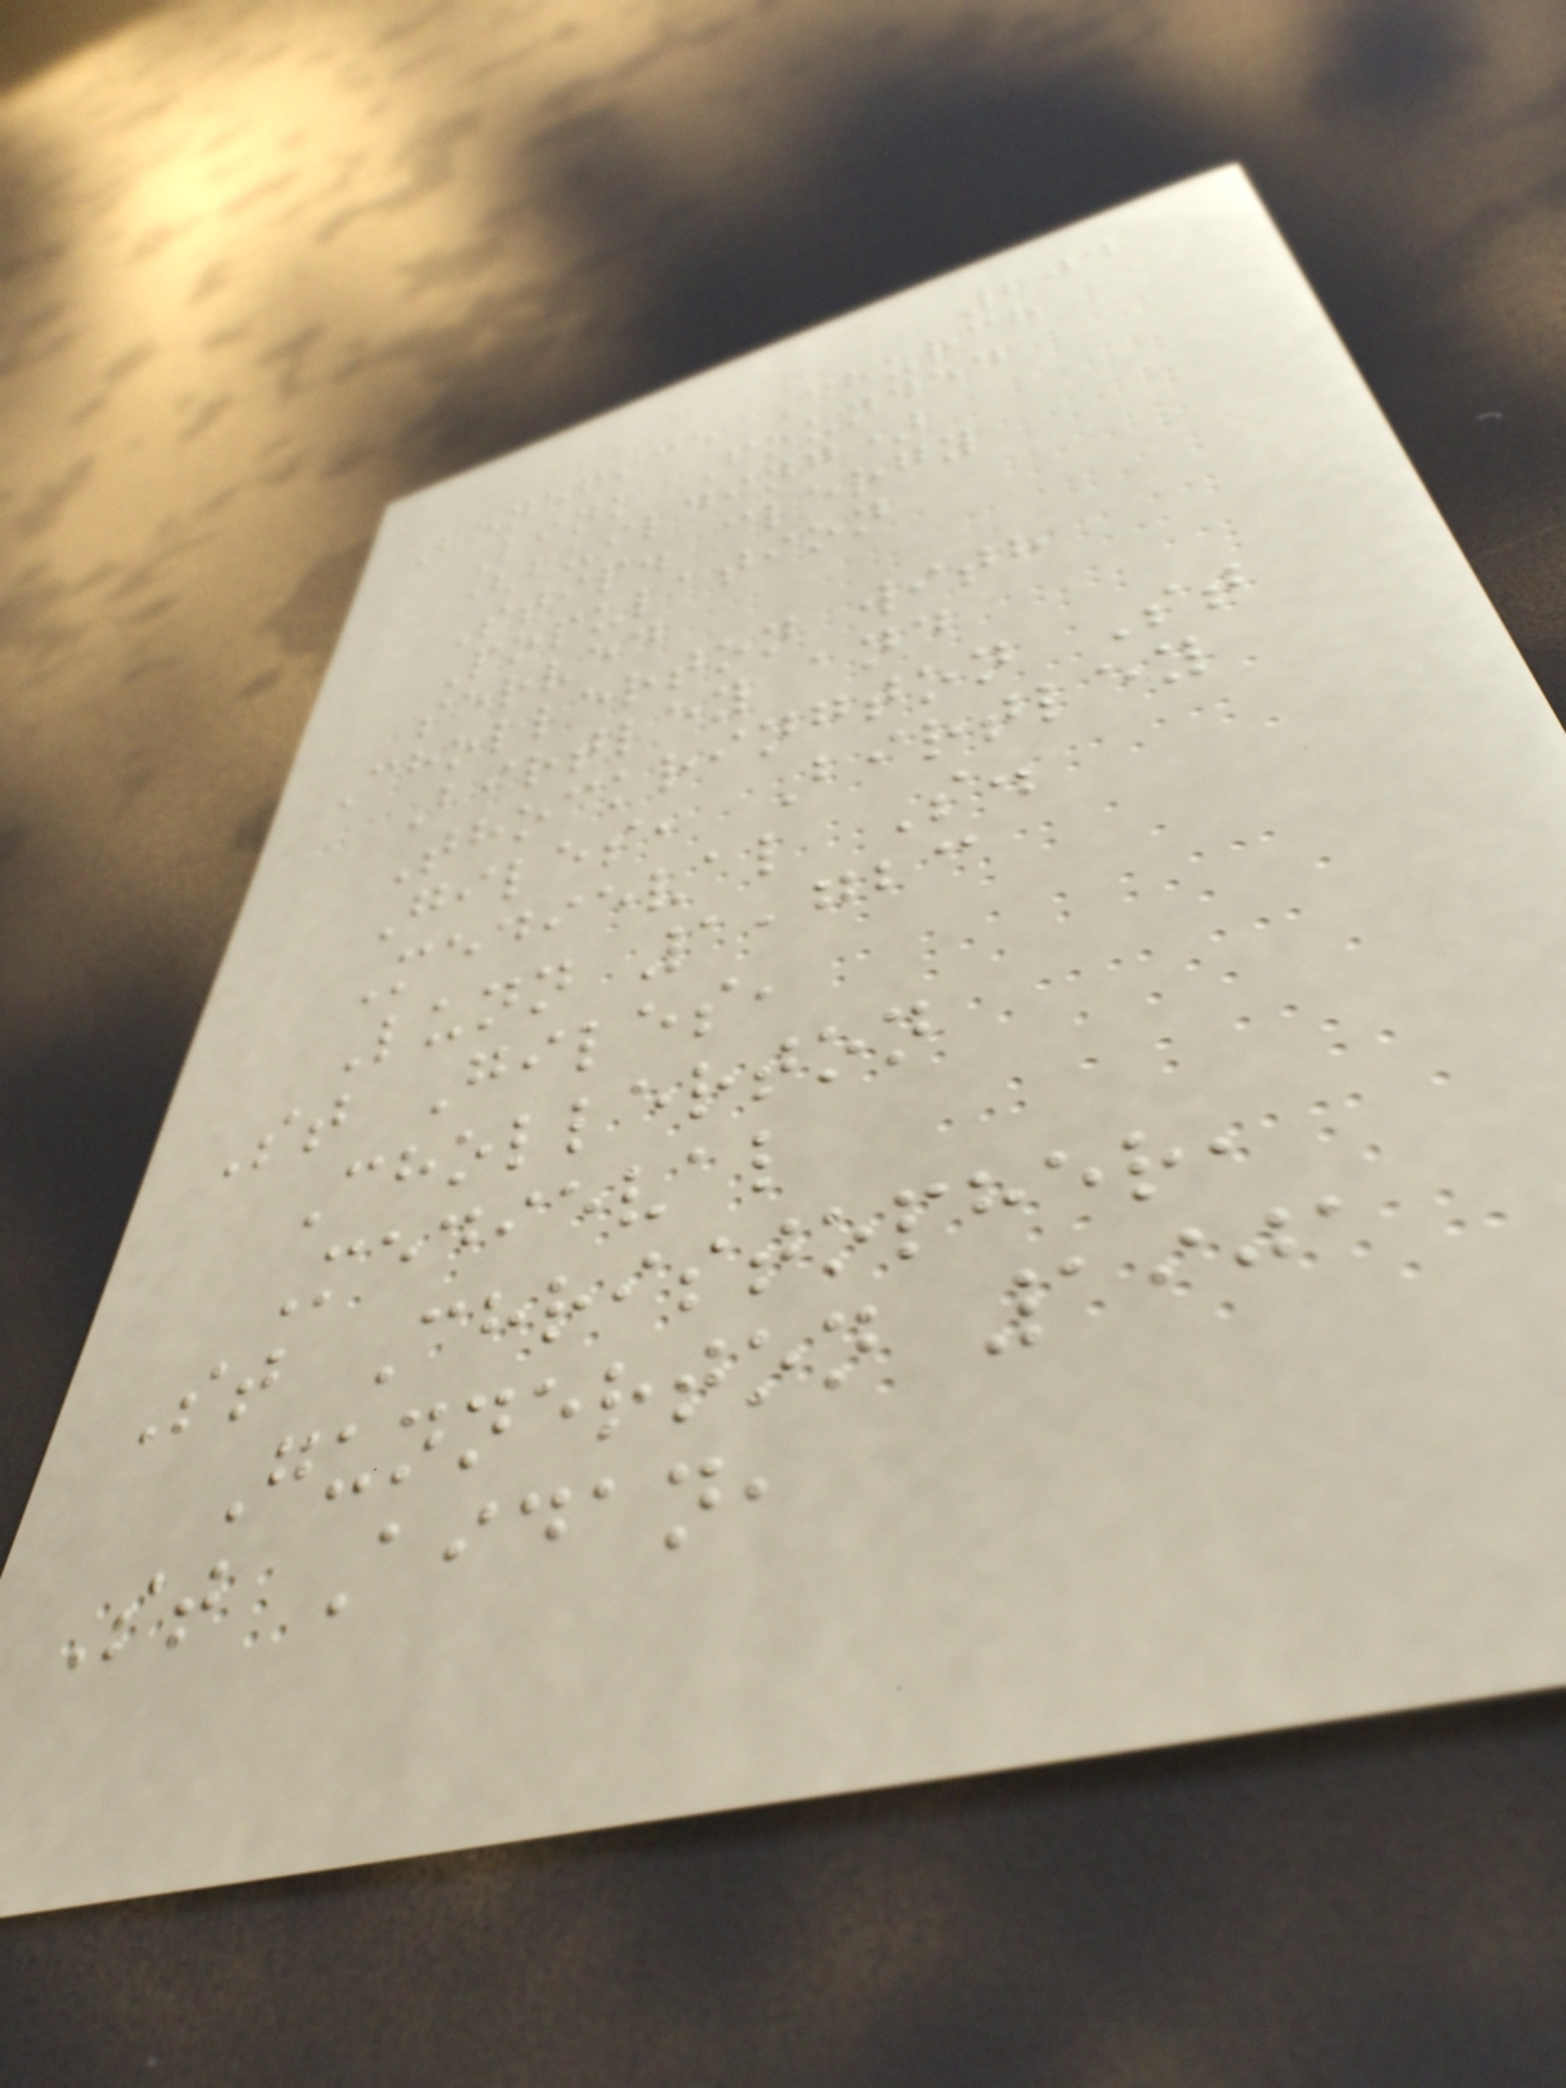204
Benefice Church
Link Founded
(building)
Stip. clergy
Population
served
Chollerton with
Birtley and
Thockrington St
Giles, Birtley
Medieval S.
Lunn 1,723
St Giles,
Chollerton
Medieval
St Christopher,
Gunnerton 1901
St Aidan,
